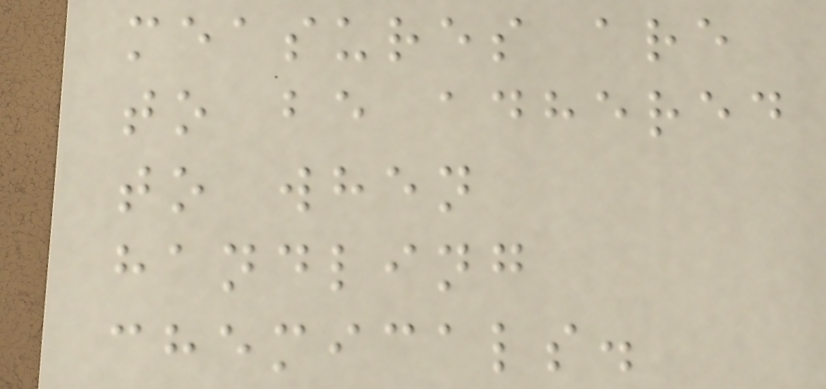measures are
to be adhered
to when
handling
chemicals.
